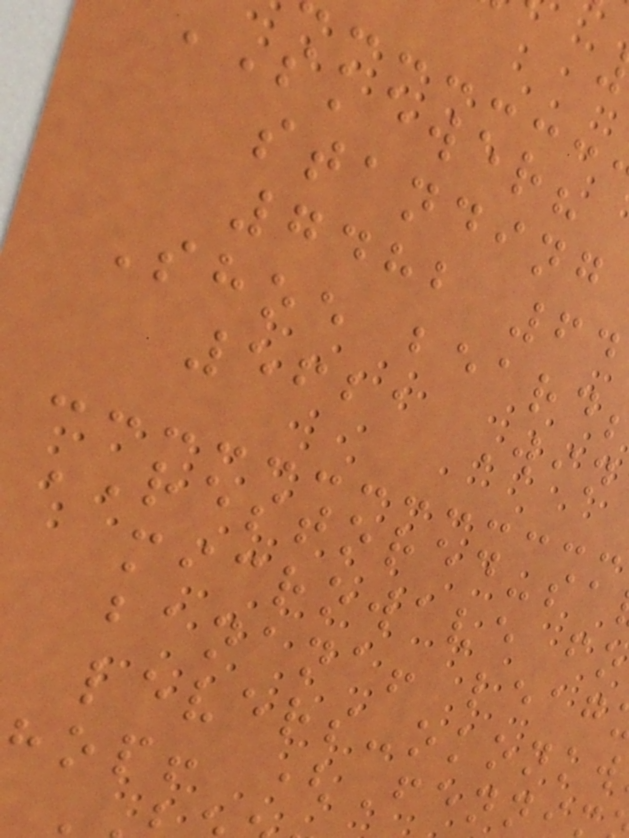skewer?
standing
7482 64
Shoe beard
5621 Win
RESTORED-sa
microwave fo
banana! leag
levers-okonkw
hop! (Fenni
